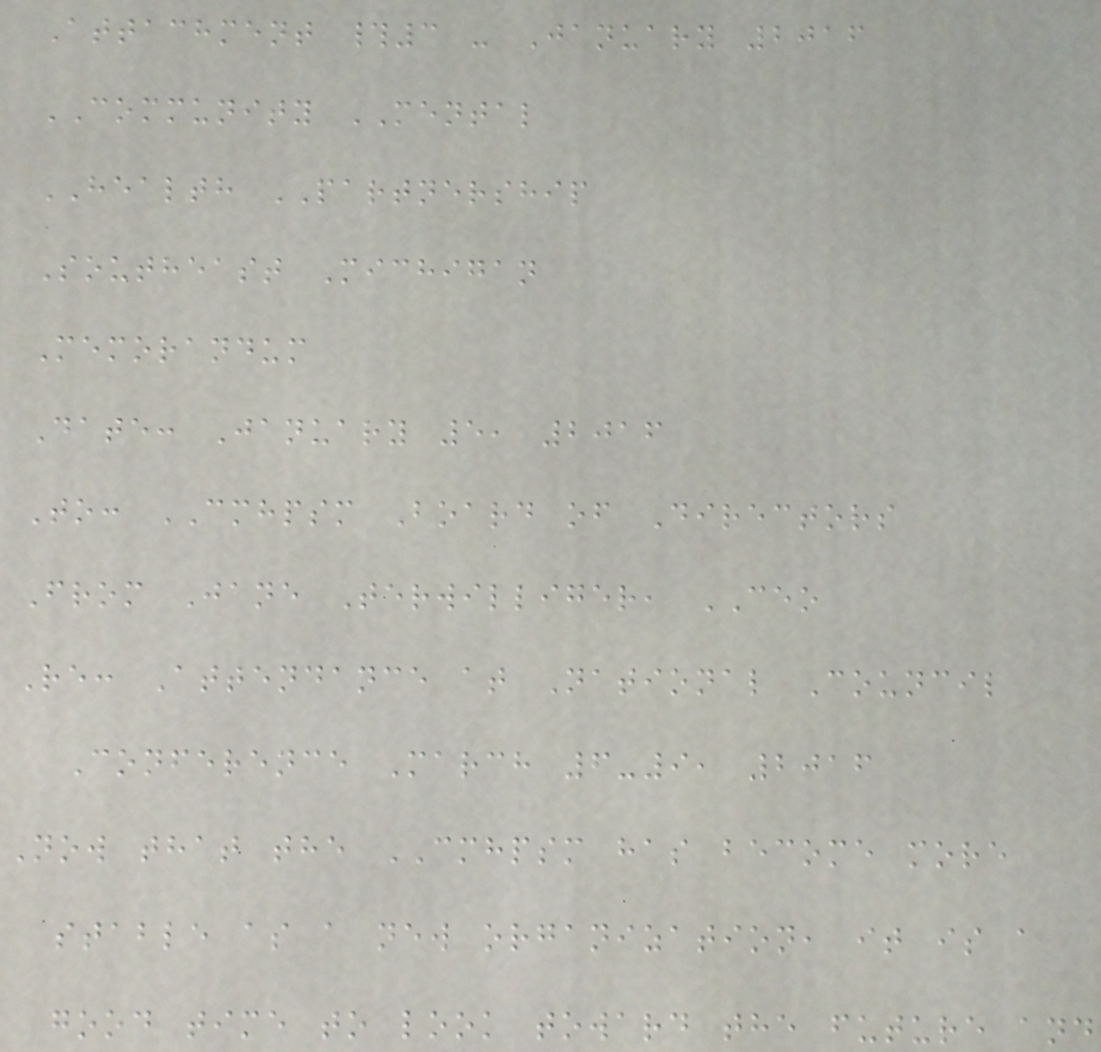Attachment #3 - January 2016
COMMUNITY MENTAL
HEALTH PARTNERSHIP
Southeast Michigan
Memorandum
Date: January 5, 2016
To: CMHPSM Board of Directors
From Jane Terwilliger, CEO
Re: Attendance at National Council
Conference March 6-9, 2016
Now that the CMHPSM has become more
stable as a new organization, it is a
good time to look toward the future and
